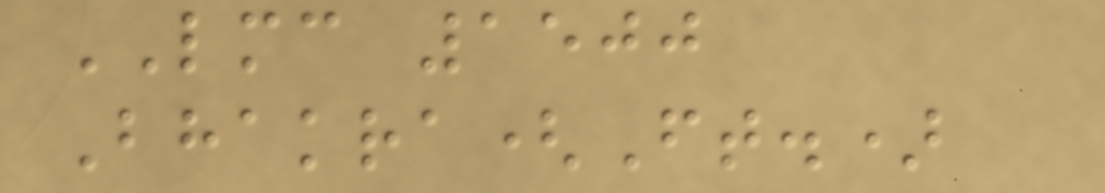LMC 1500
Bhakra(Ft.)
